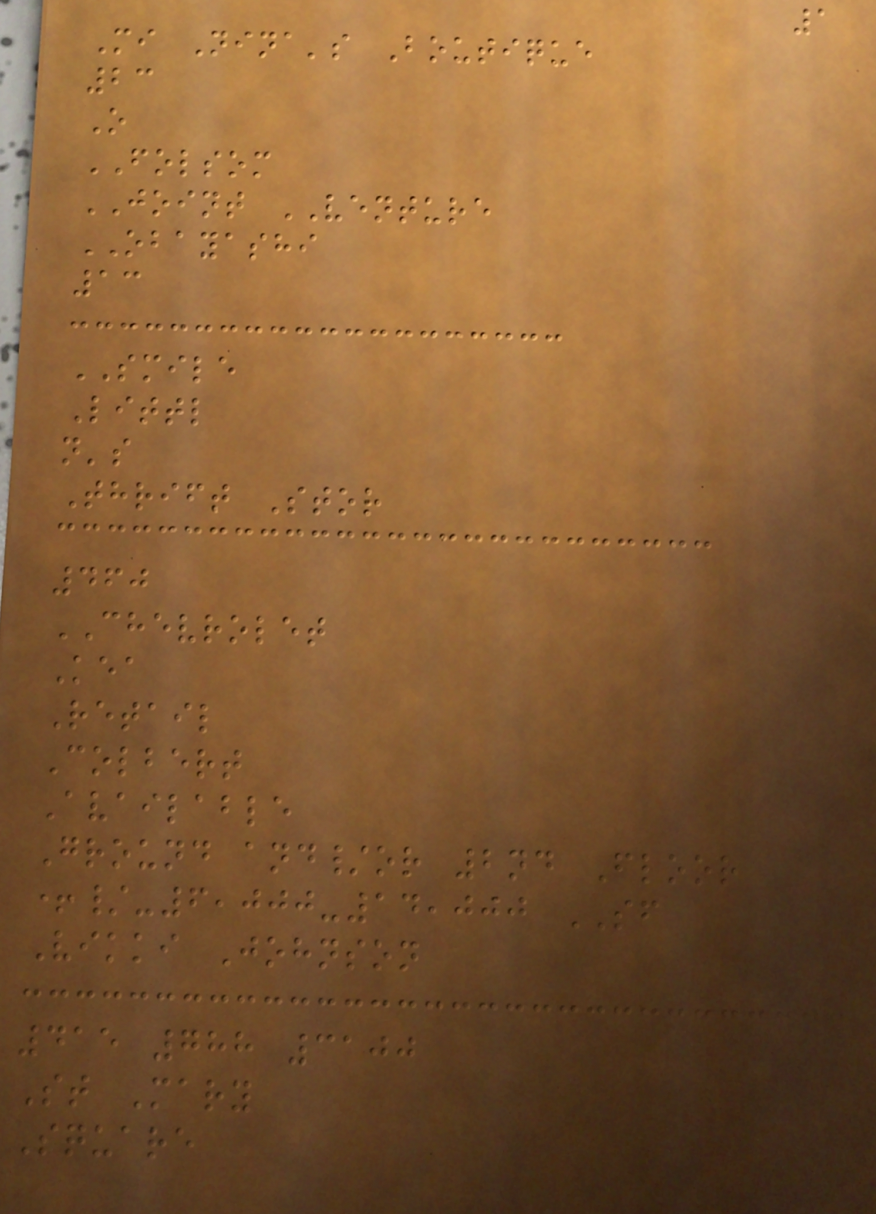1
Mi Nina's Boutique
23
O
FOLSOM
JOINT VENTURE
OBAYASHI
13
SMILE
Littl
n's
Thrift Stor
460
CHEVROLET
Kea
Retail
Colbert
Available
Ground and/or 2nd Floor
+/-6,000-14,000 SF
Vikki Johnson
415 788 3100
St Mary
Square
